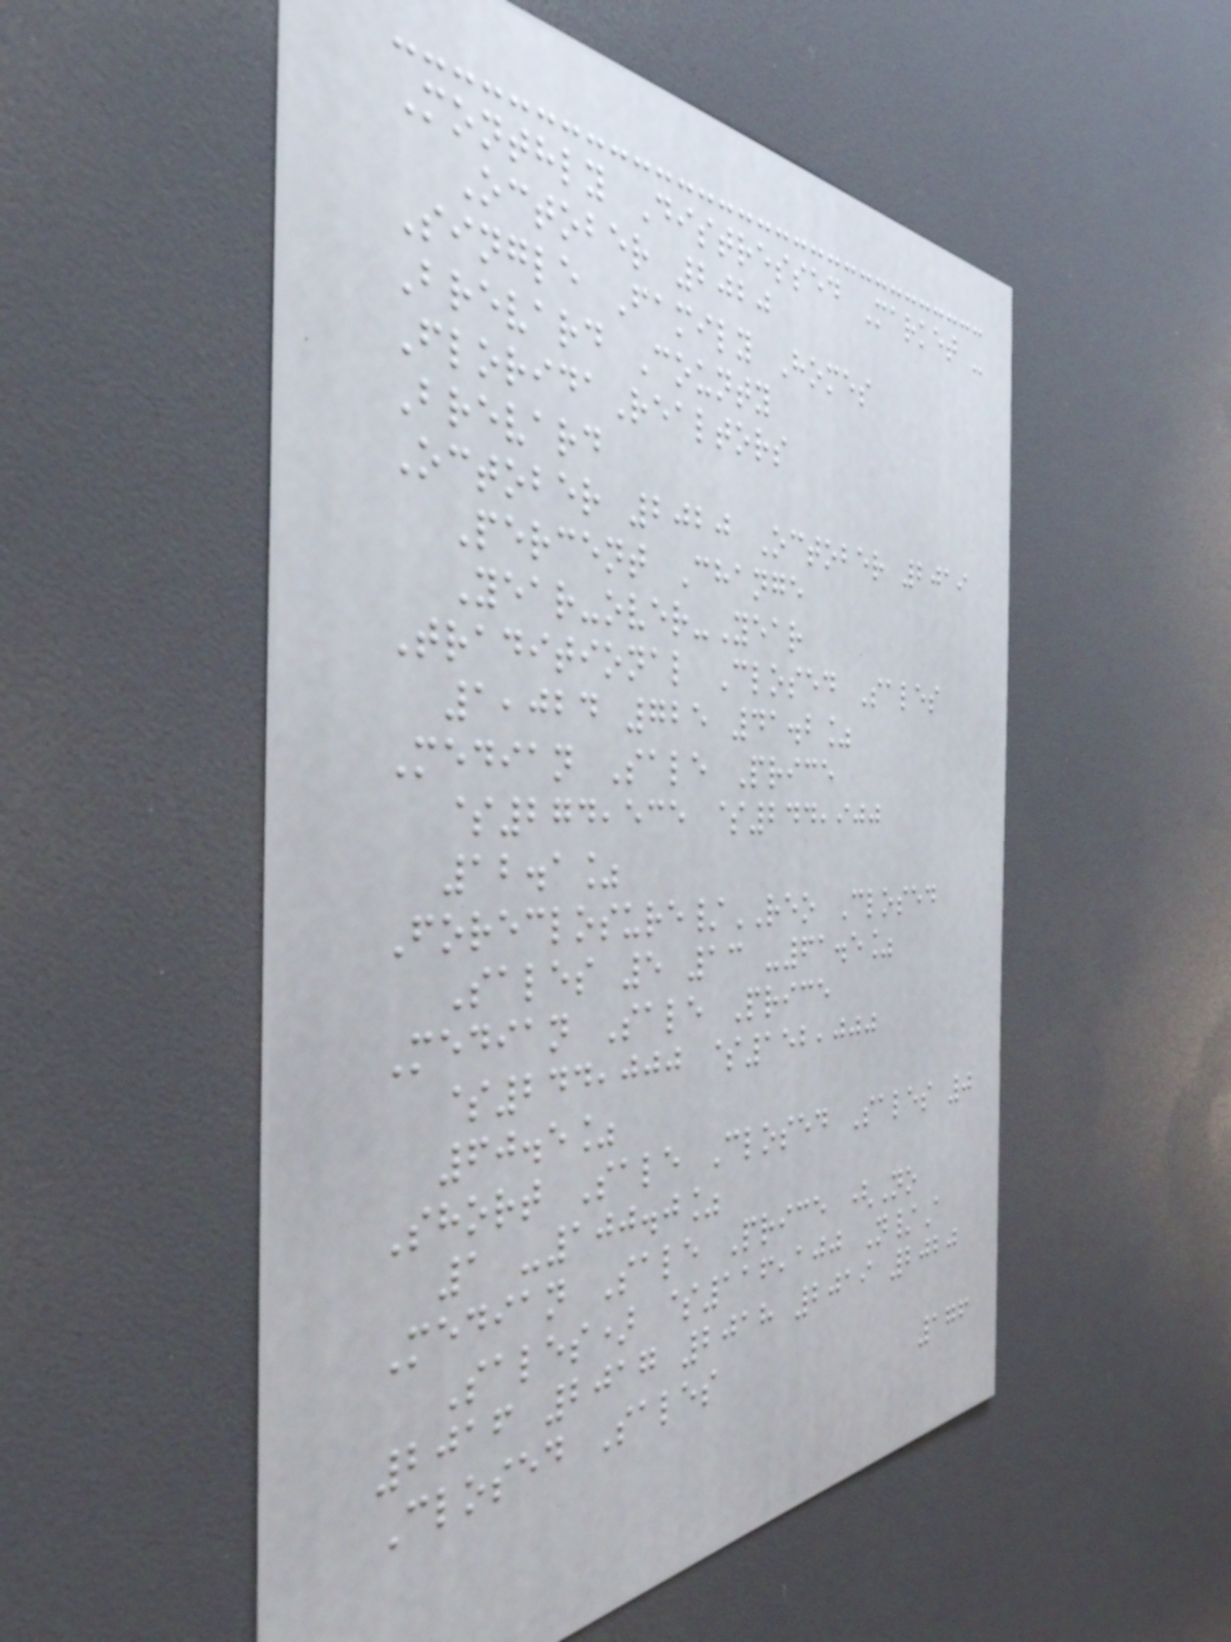Monthly Distressed Market -
October 2020
Single Family Homes
Brevard County
FloridaRealtors
Brevard
October 2020 October 2019
Percent Change
Year-over-Year
Traditional Closed Sales
1,024 725 41.2%
Median Sale Price
$274,535 $244,900
12.1%
Foreclosure/REO Closed
Sales 5 13 -61.5%
Median Sale Price
$244,000 $152,000
60.5%
Short Sale Closed Sales 0
1 -100.0%
Median Sale Price (No
Sales) $116,100 N/A
2016 2017 2018 2019 2020
Closed Sales
176
